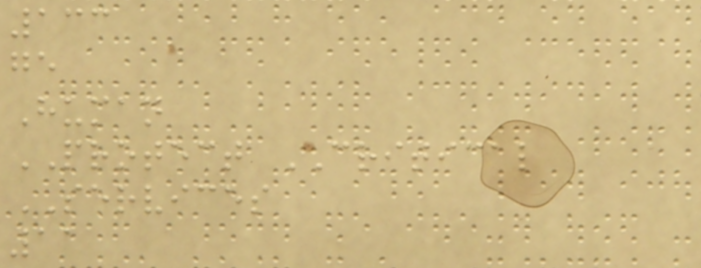133
ge
Human
PROTECT CRITICAL
SERVICES
11
